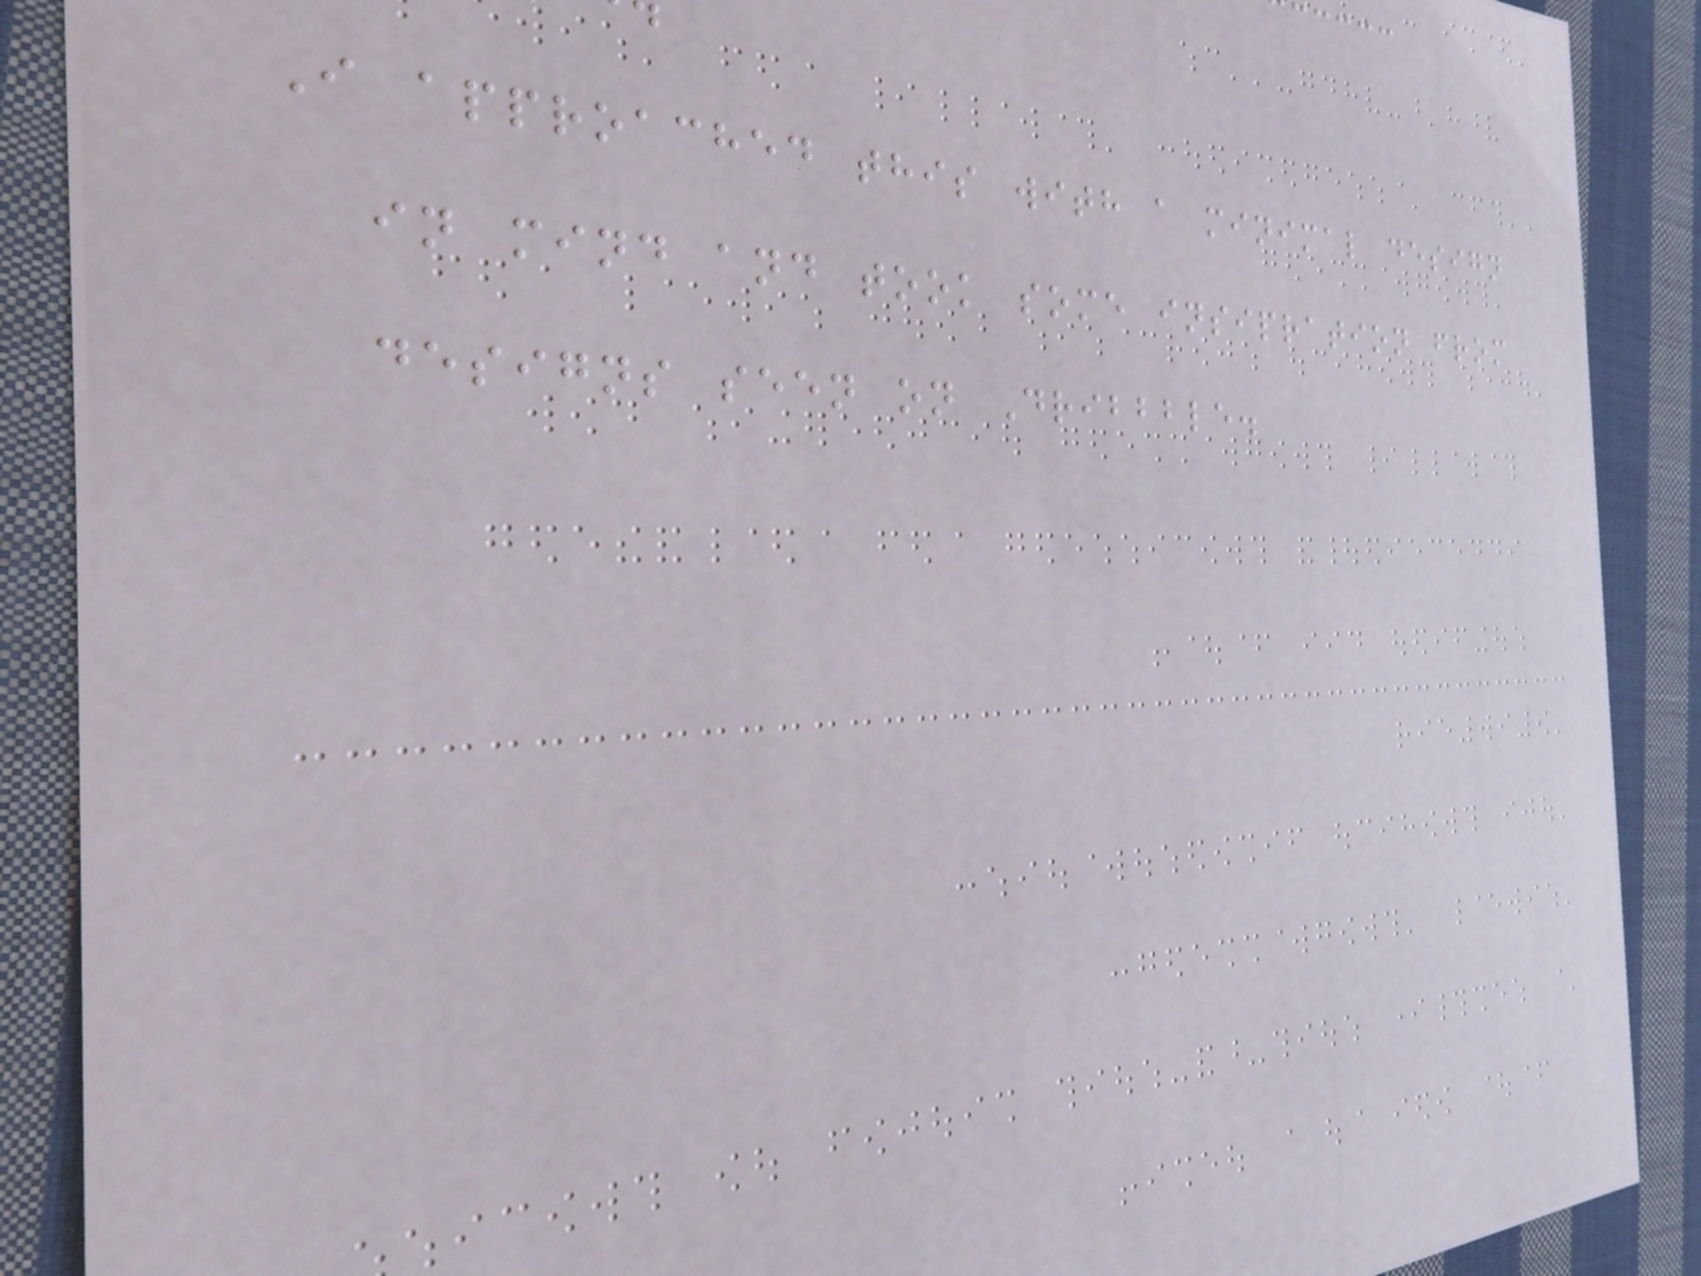I approached this with a minimal design
in mind and took some insipration from
designs seen on Dribbble.
